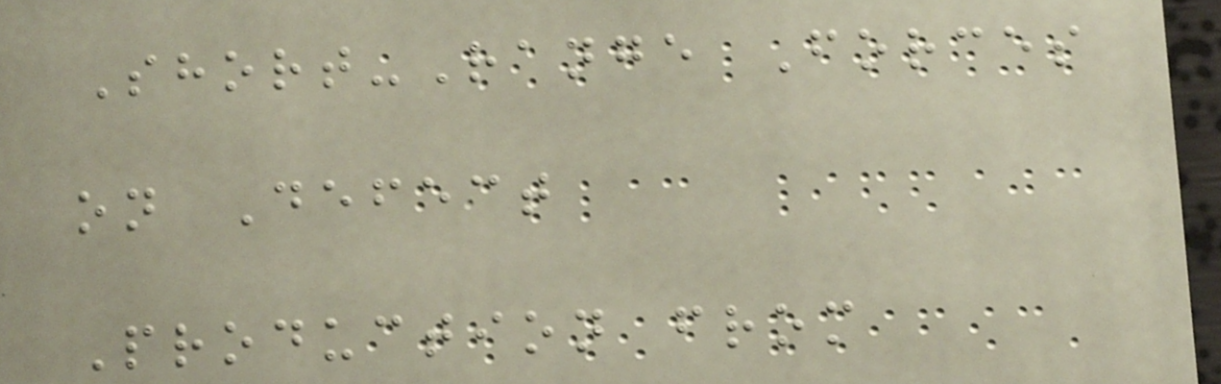Short-Range Forces
on Defect
Production from
